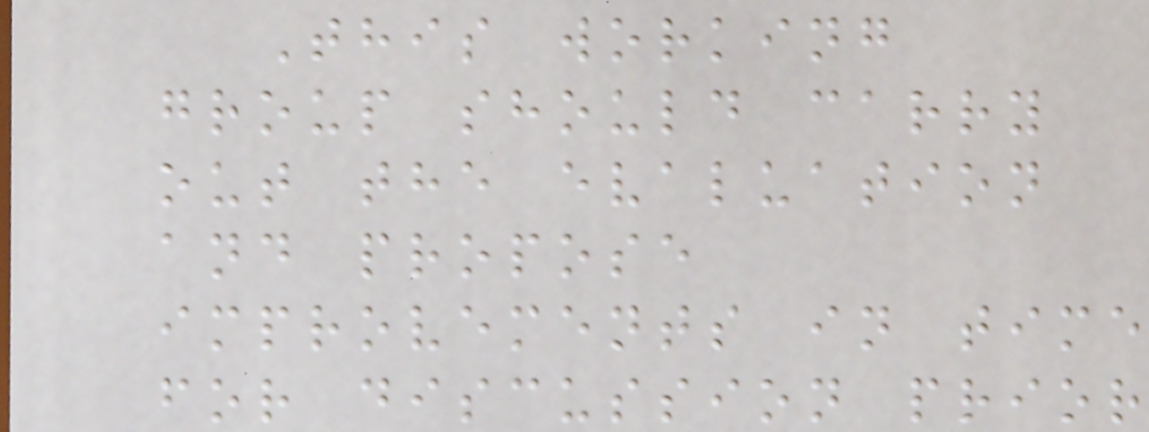This working
group should carry
out the evaluation
and propose
improvements in time
for discussion prior
